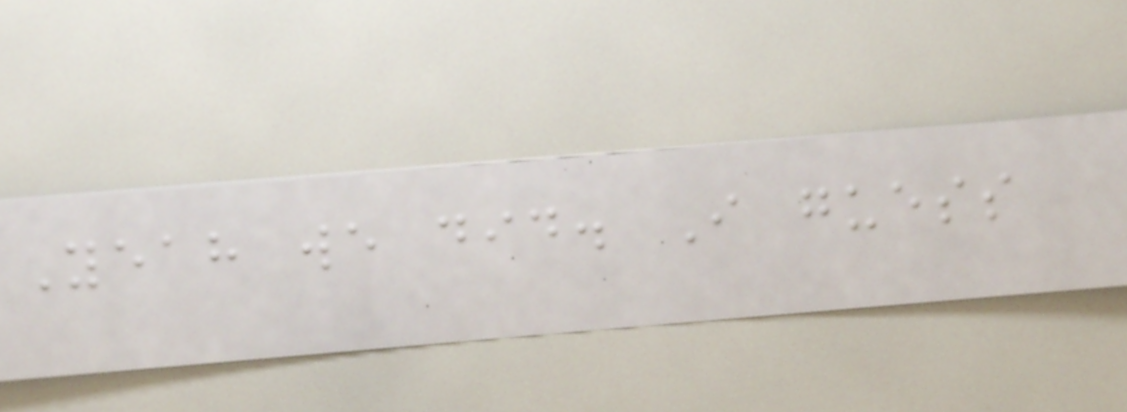Yeah we did. I guess
